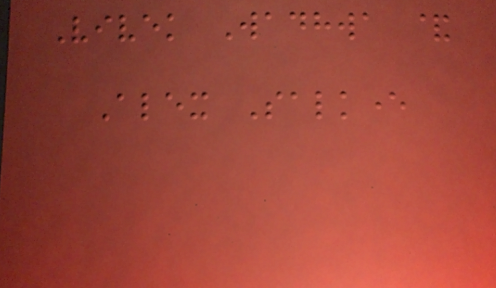Vivek Wadhwa &
Alex Salkever
